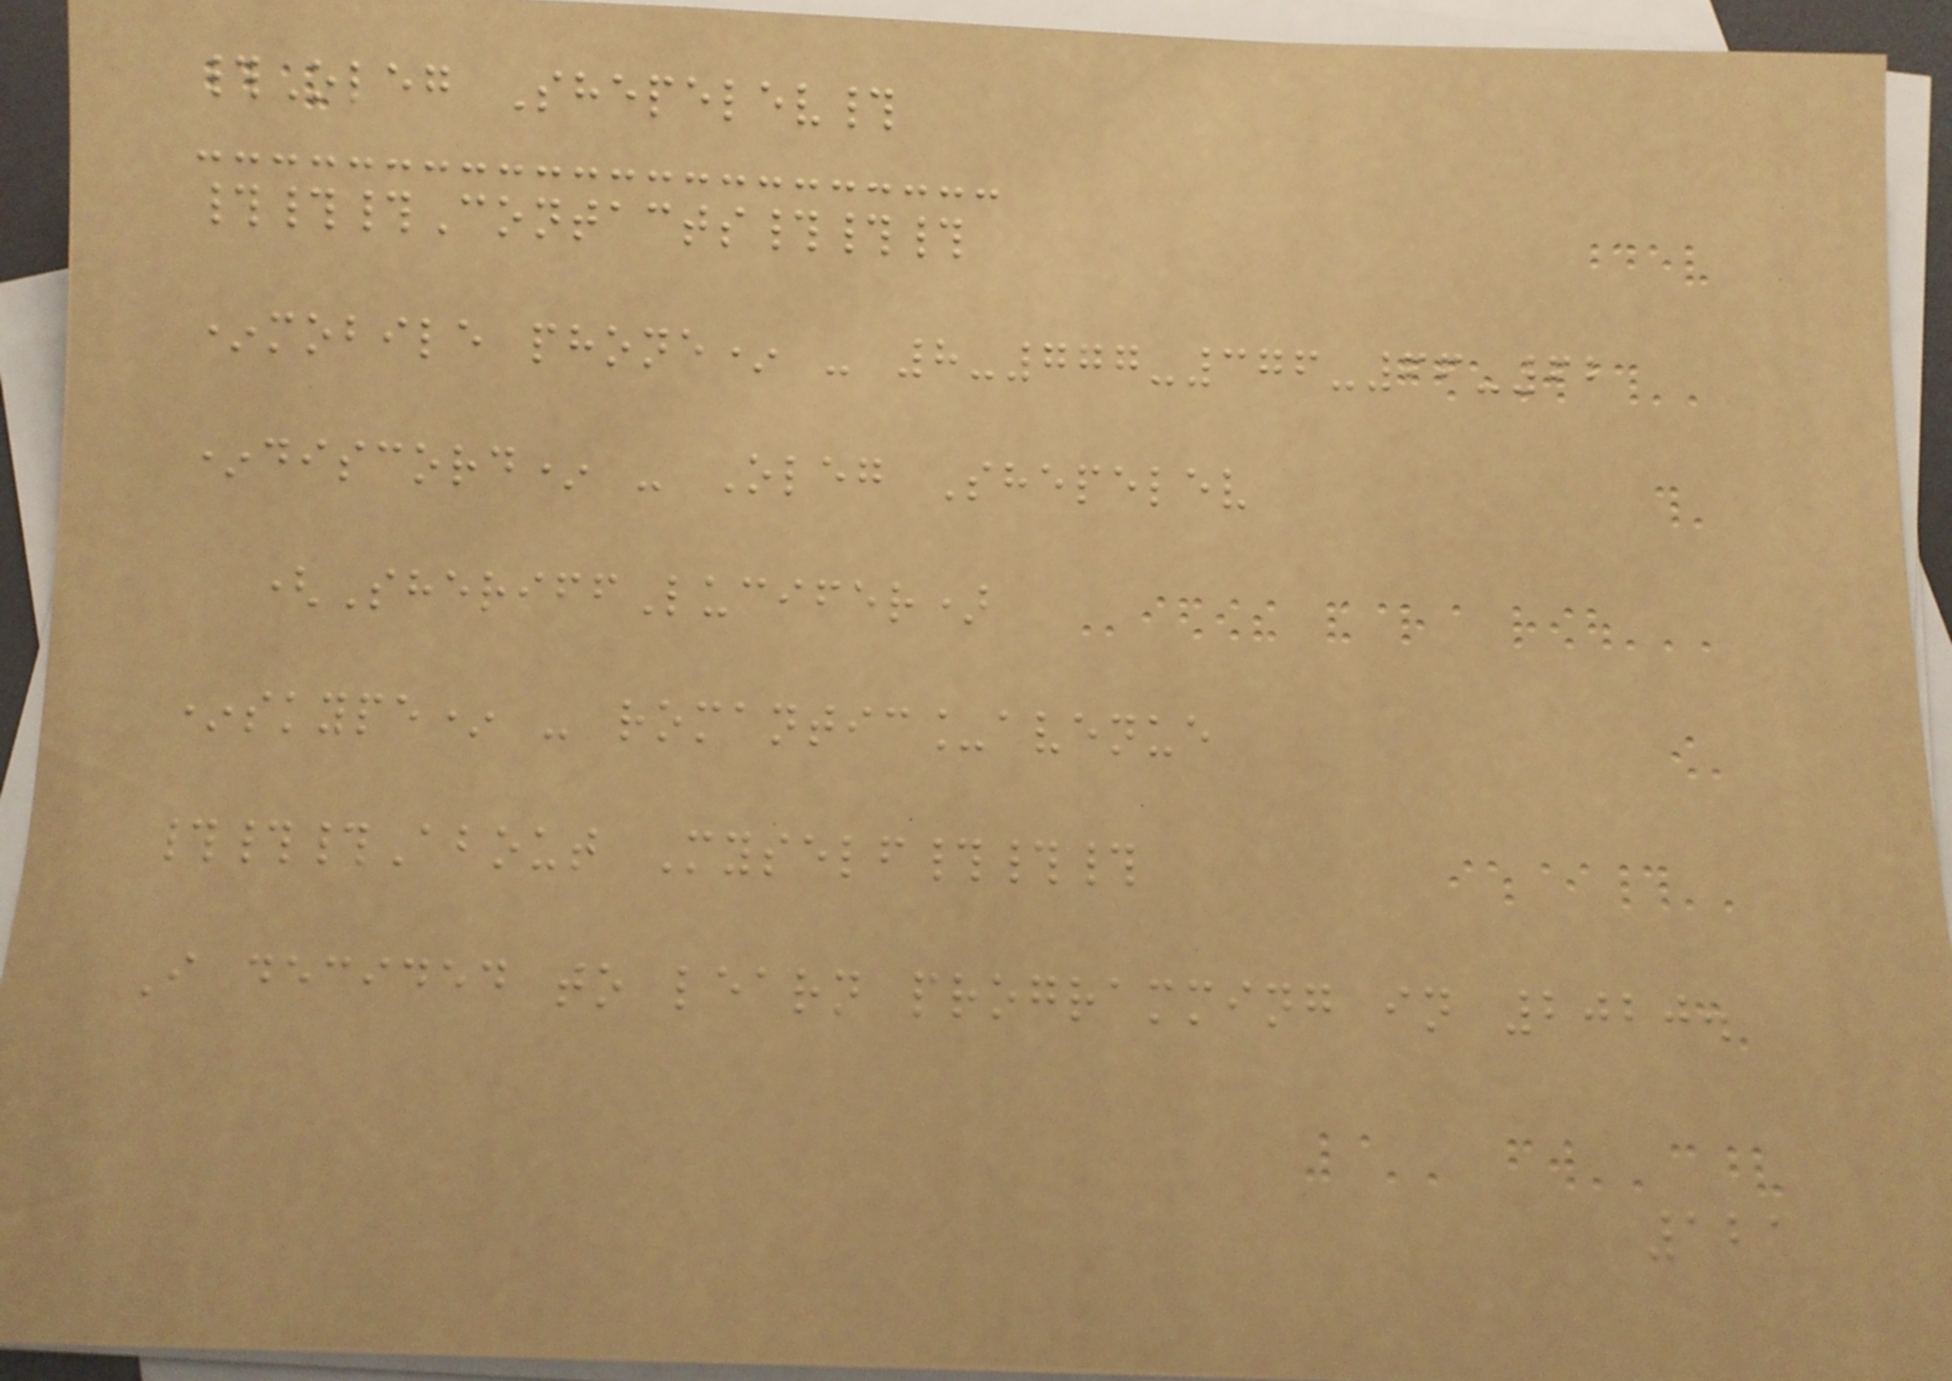#Oleg Shepelev#
###Contacts###
*mobile phone* - 8-777-376-66-62
*discord* - Oleg Shepelev
(SheriffLucifer)
*skype* - romantic_avenue
###About Myself###
I decided to learn programming in 2020.
121
